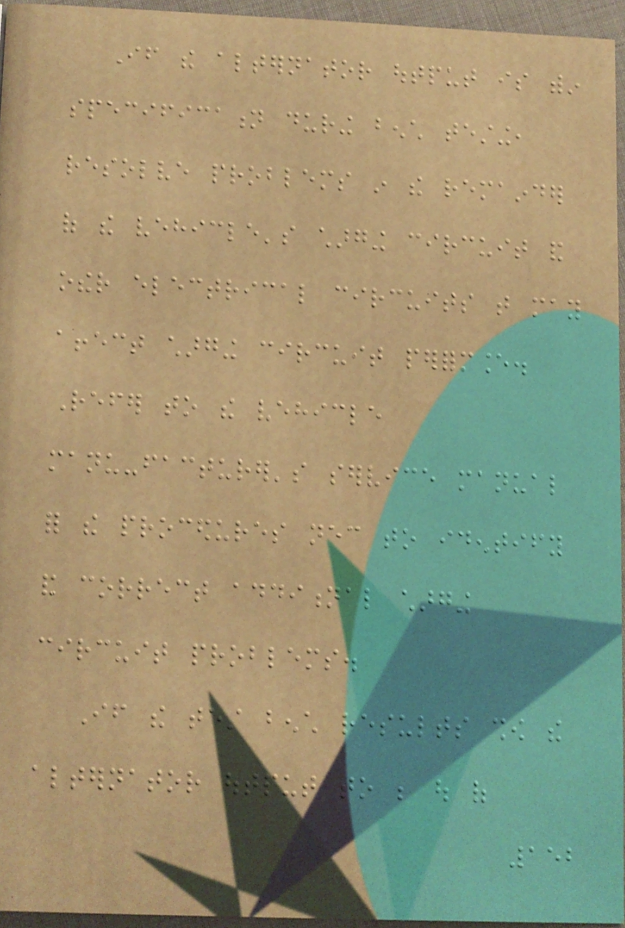If the alternator output is within
specification during bench testing,
resolve problems in the remainder
of the vehicle's charging circuit and
other electrical circuits that may
affect charging circuit performance.
Refer to the vehicle
manu-facturer's service manual
for the procedures necessary to identify
and correct additional charging
circuit problems.
If the test bench results show the
alternator output to be out of
152
